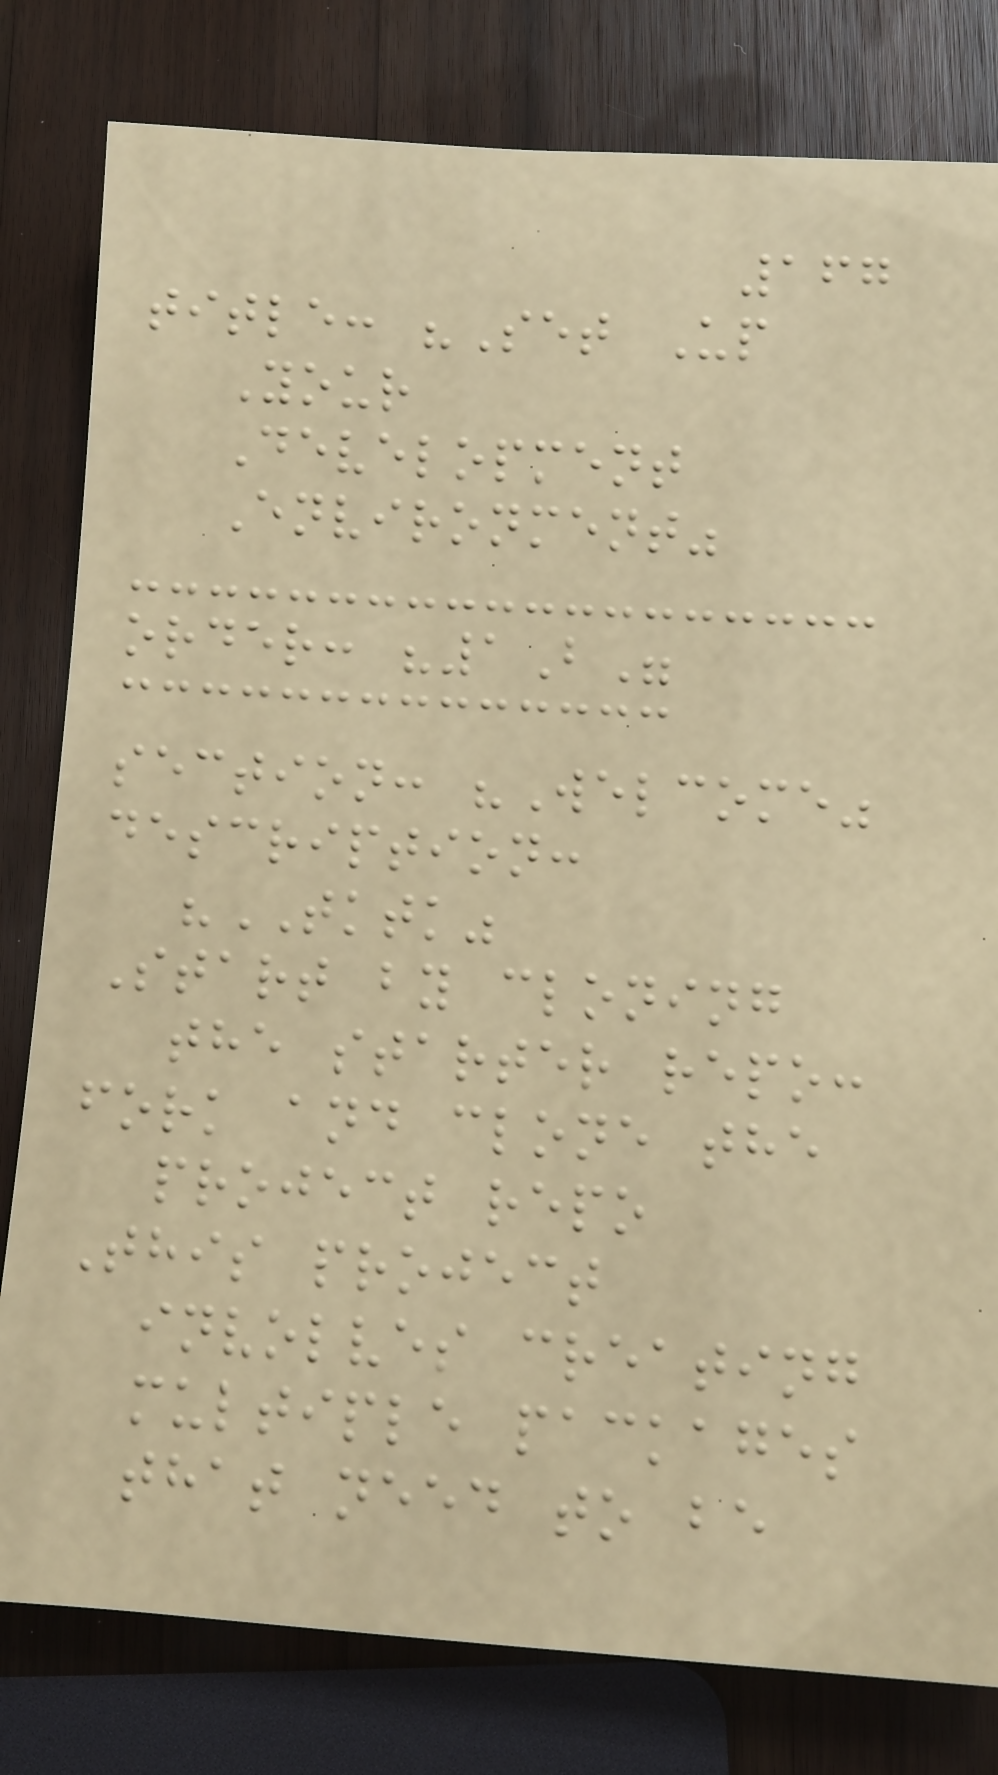167
title: "Set Up
Your
Development
Environment"
order: "1B"
section: "Welcome"
description:
"TKTK"
Start by cloning
the starter repo:
fork and clone the
project repo
This project
involves creating
multiple packages
that need to be
